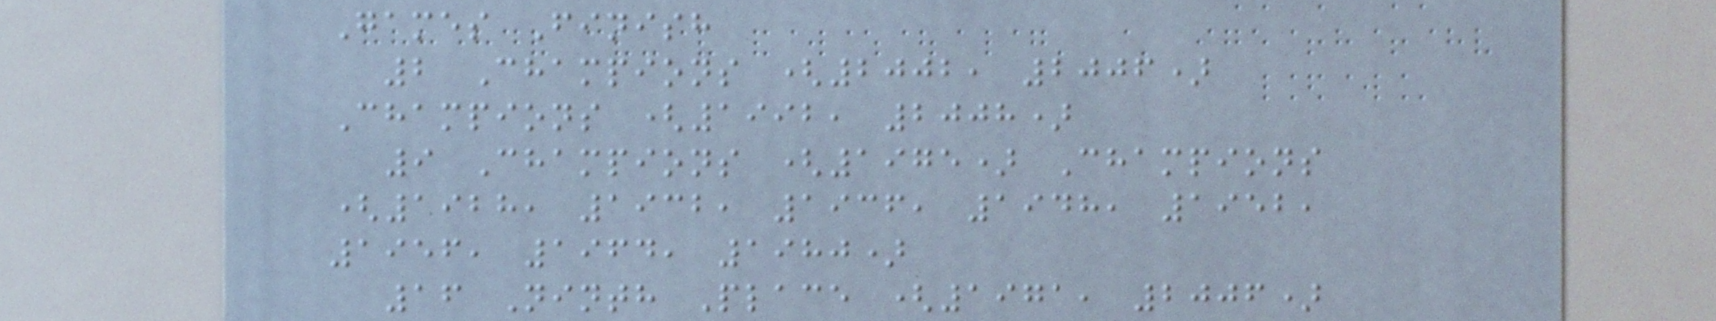Games Finish
2 Champions (2002, 2006)
Champions (1992, 2008)
9 Champions (1975) Champions
(1928, 1932, 1936, 1948, 1952,
1956, 1964, 1980)
16 Ninth Place (1971, 2006)
